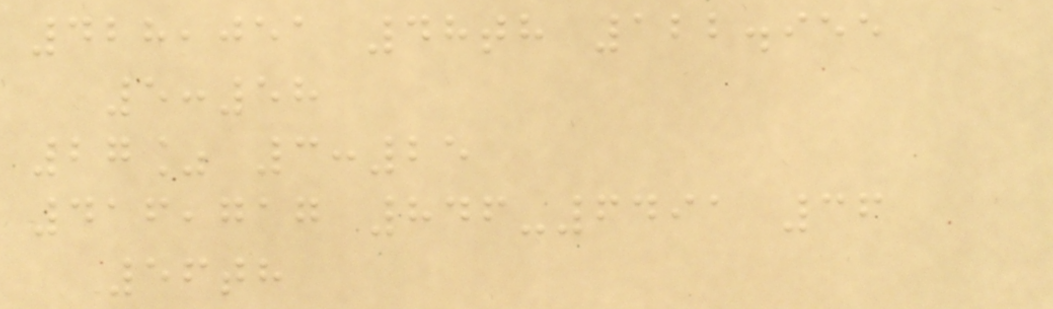428,051 48th 122.955
5:58
27% 3:25
416,717 846-6491 36
56th
